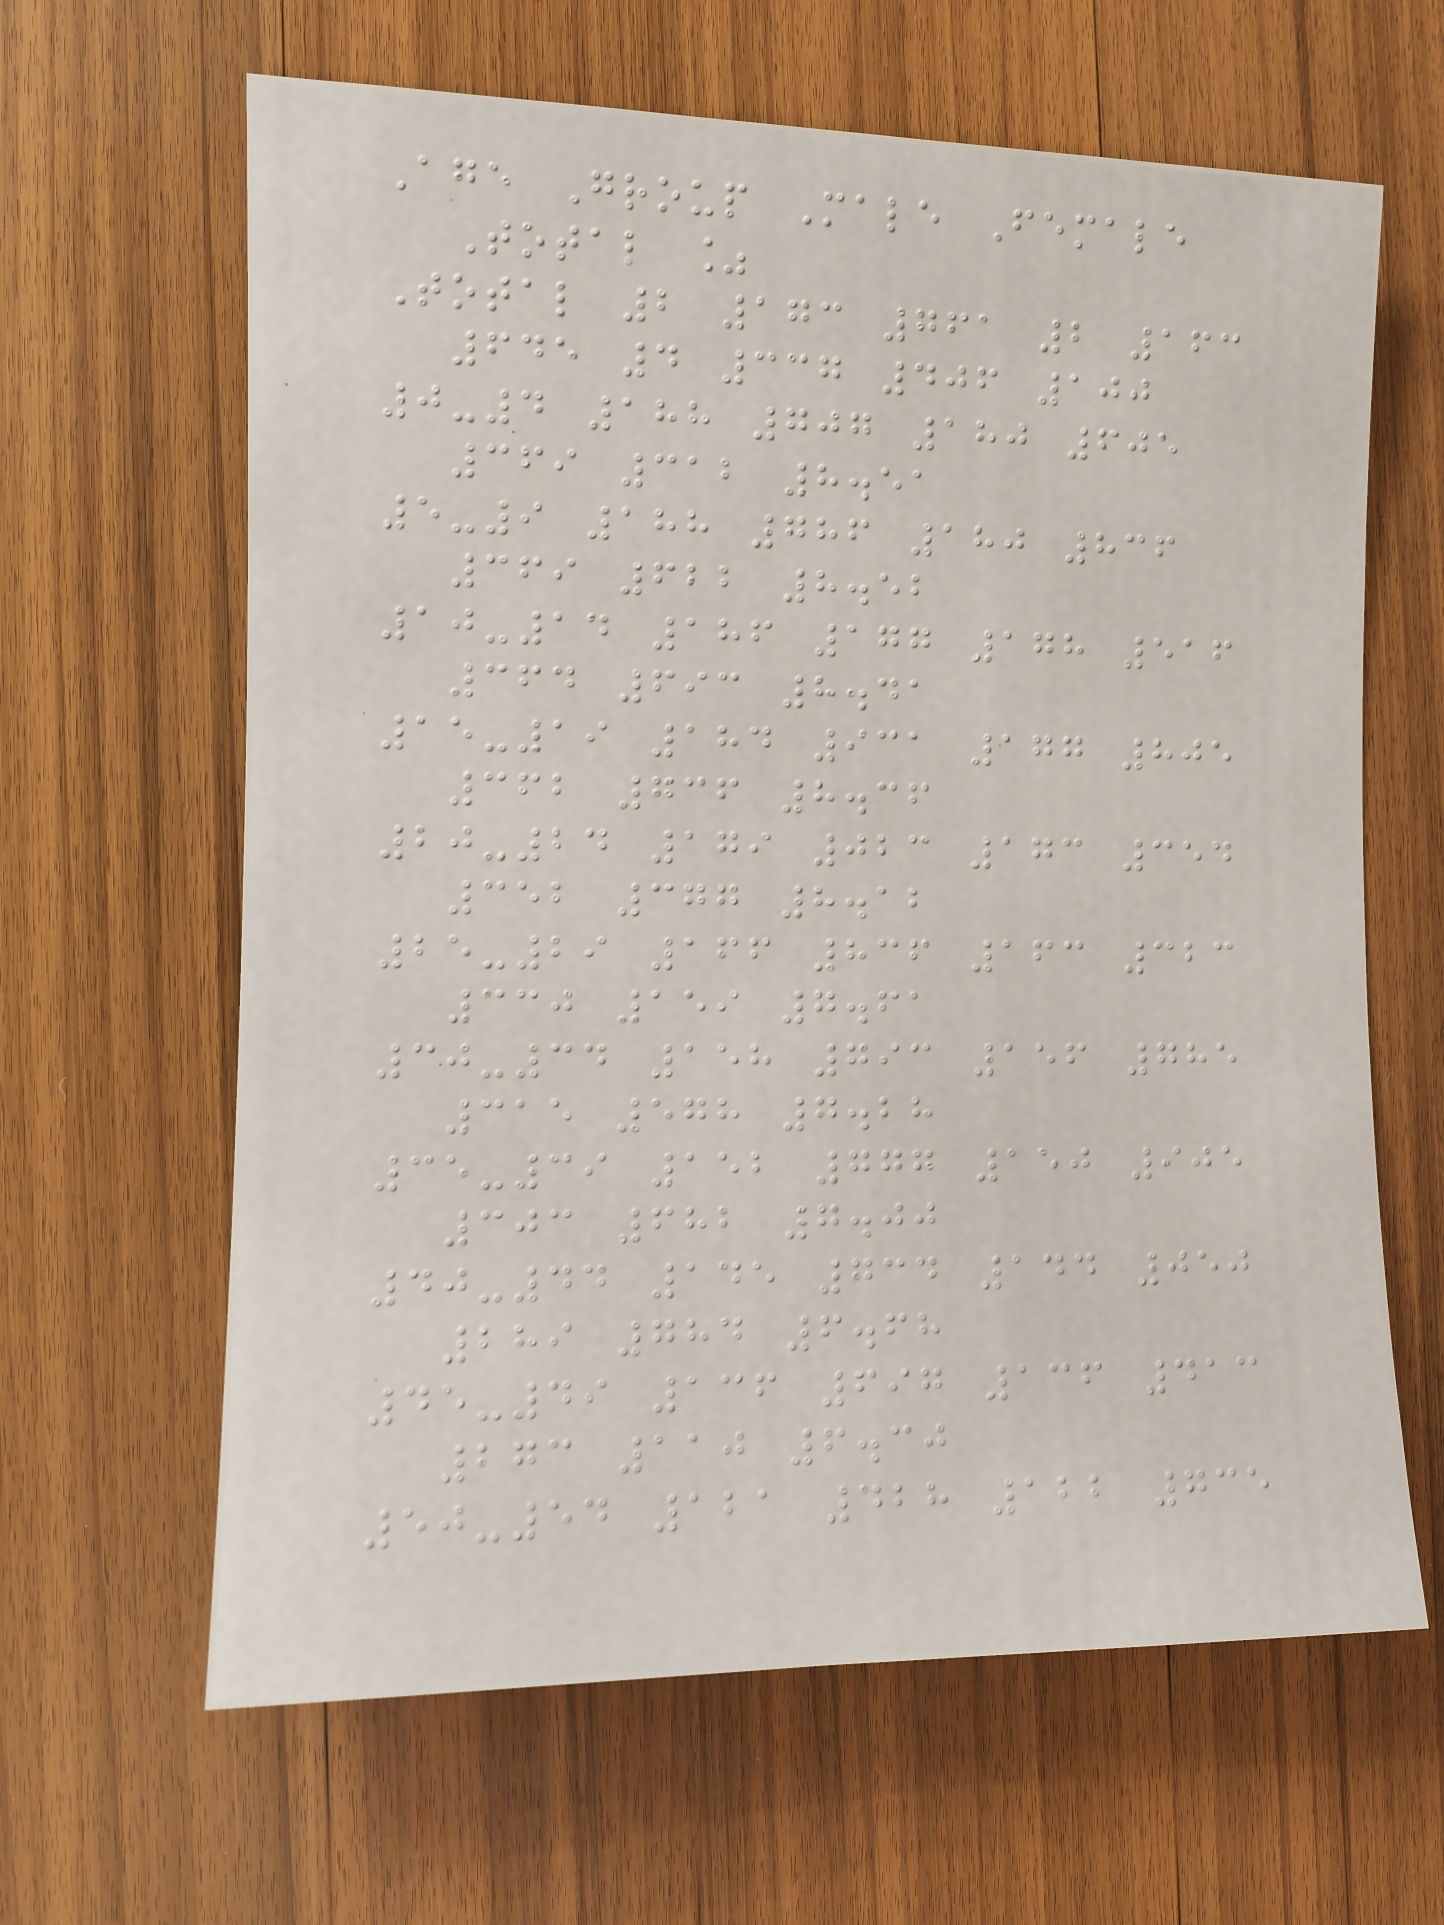Age Group Male Female
Total %
Total 2 173 761 2 163
645 4 337 406 100
0-4 188 707 180 605
369 312 8.51
5-9 188 786 180 836
369 622 8.52
10-14 186 177 178 516
364 693 8.41
15-19 184 931 177 805
362 736 8.36
20-24 179 023 173 354
352 377 8.12
25-29 166 836 163 323
330 159 7.61
30-34 158 793 156 785
315 578 7.28
35-39 152 777 150 905
303 682 7.00
40-44 145 734 144 050
289 784 6.68
45-49 136 697 136 413
273 110 6.30
50-54 121 428 122 735
